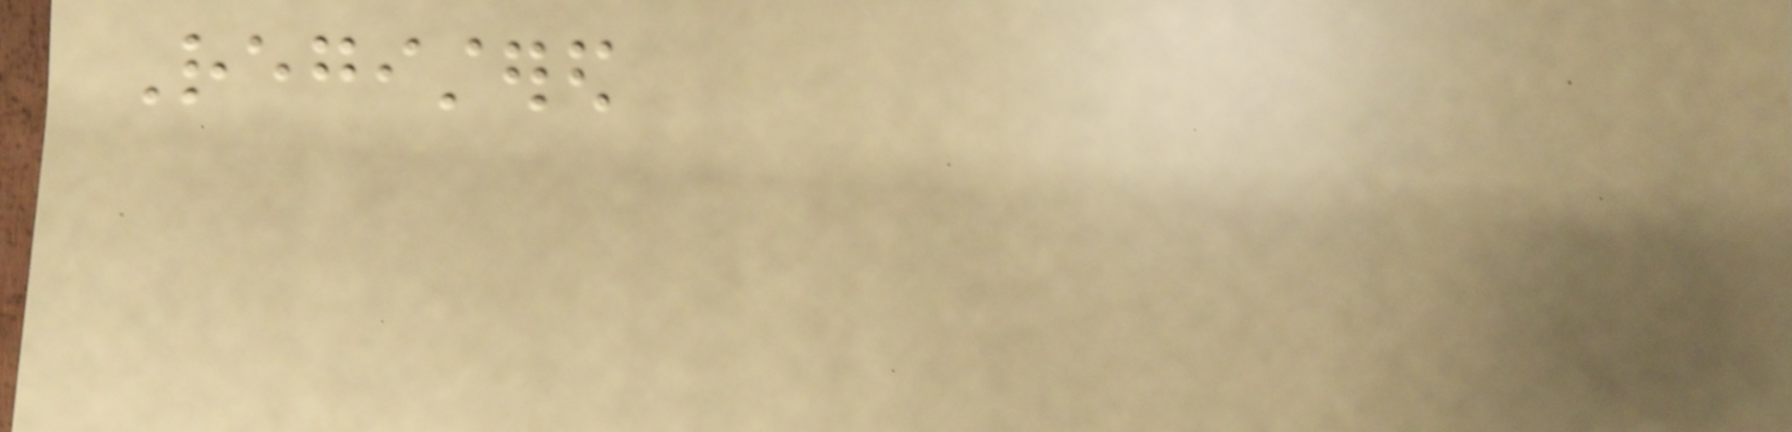Registered
